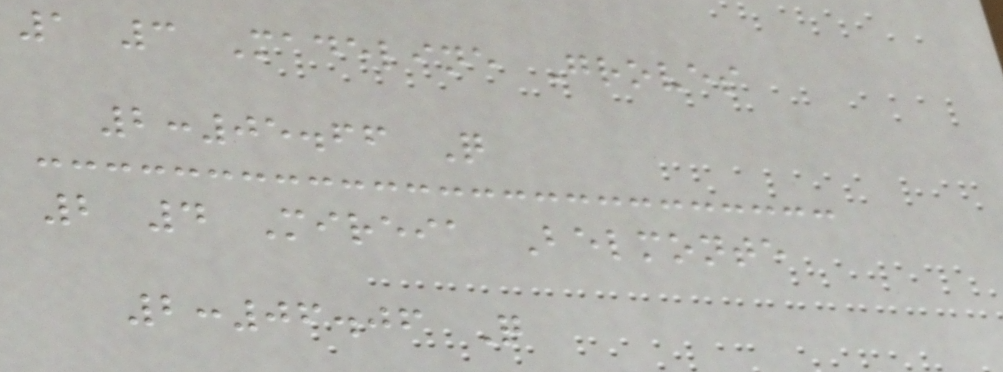1 3 Madeline Groves
2:05.66 Q
2 4 Mireia Belmonte
2:06.06 Q
